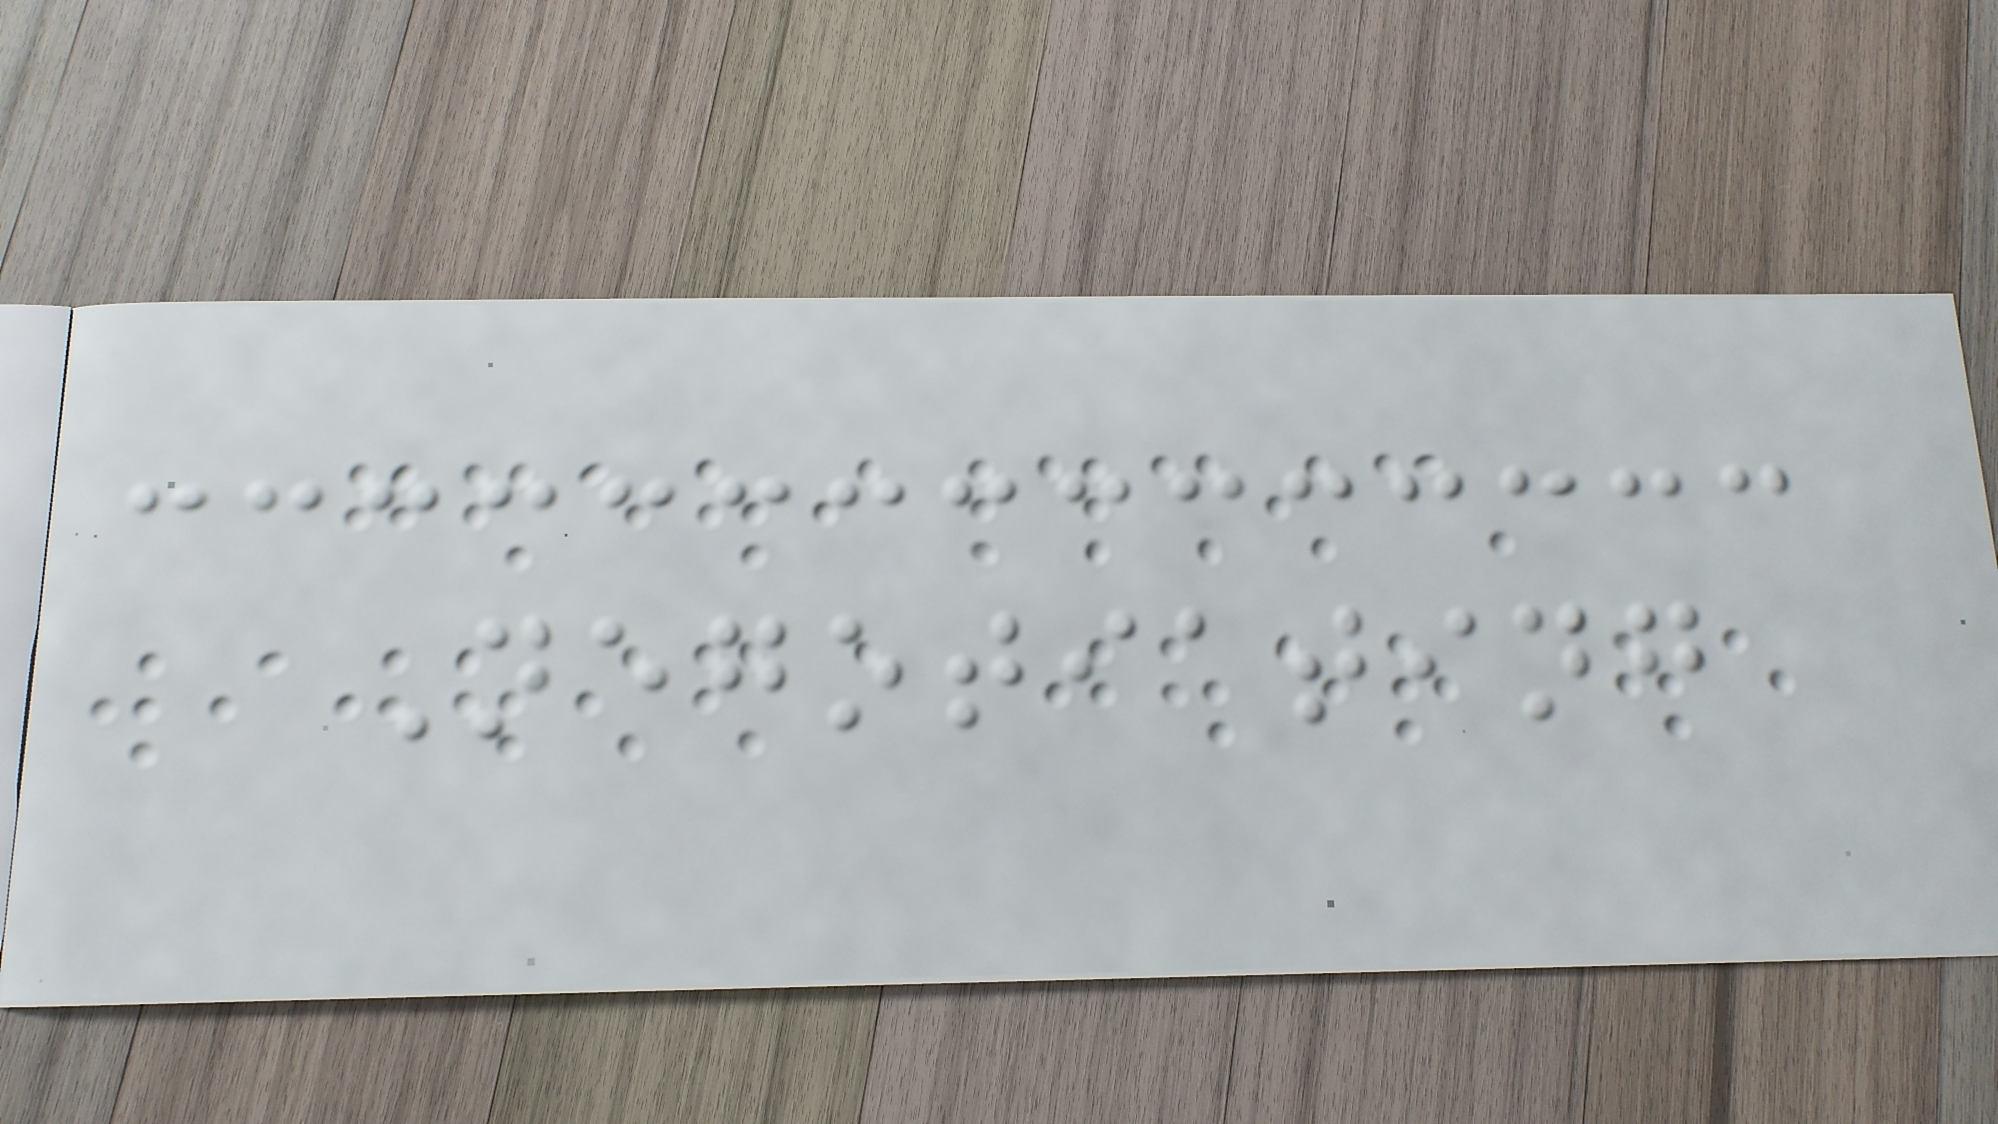Negotiating
